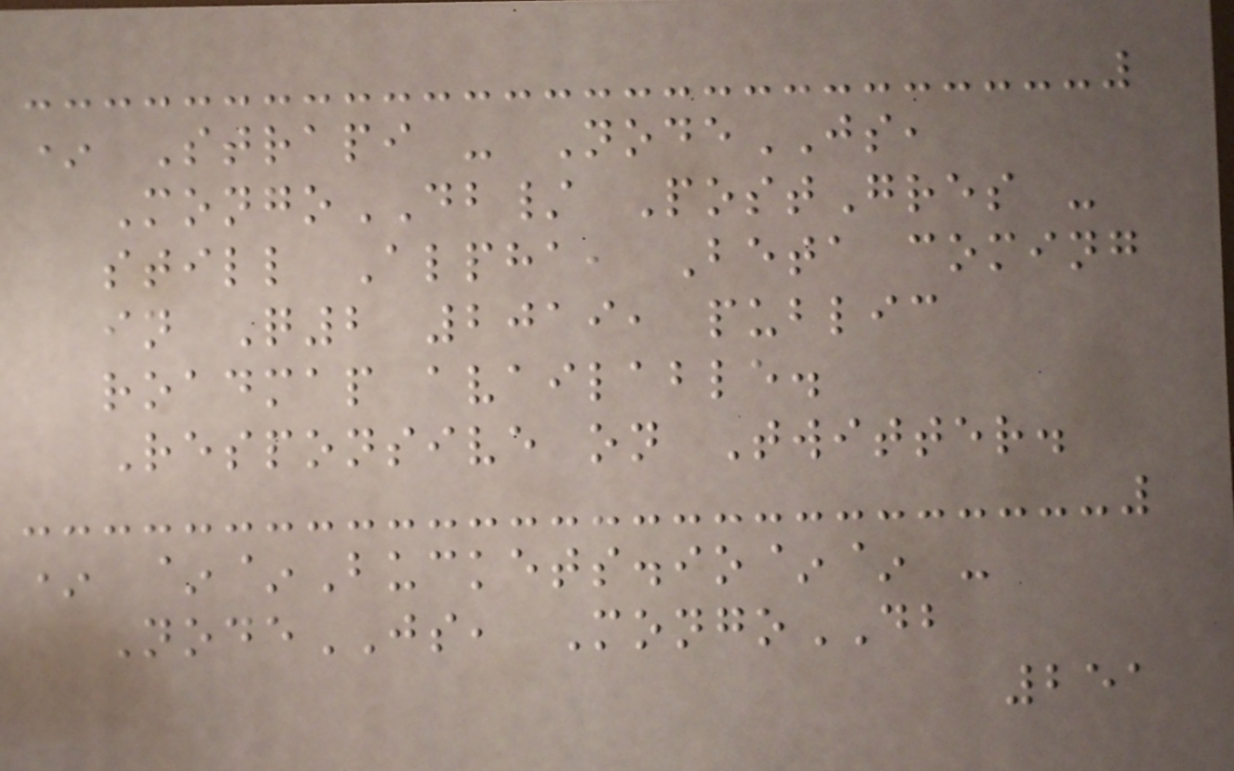* Strapi - NodeJS,
MongoDB/ PostGres -
still Alpha, Beta coming
in Q2 2019, public
roadmap available.
Responsive on Twitter.
* ~~Buckets.io~~ -
NodeJS, MongoDB
251
